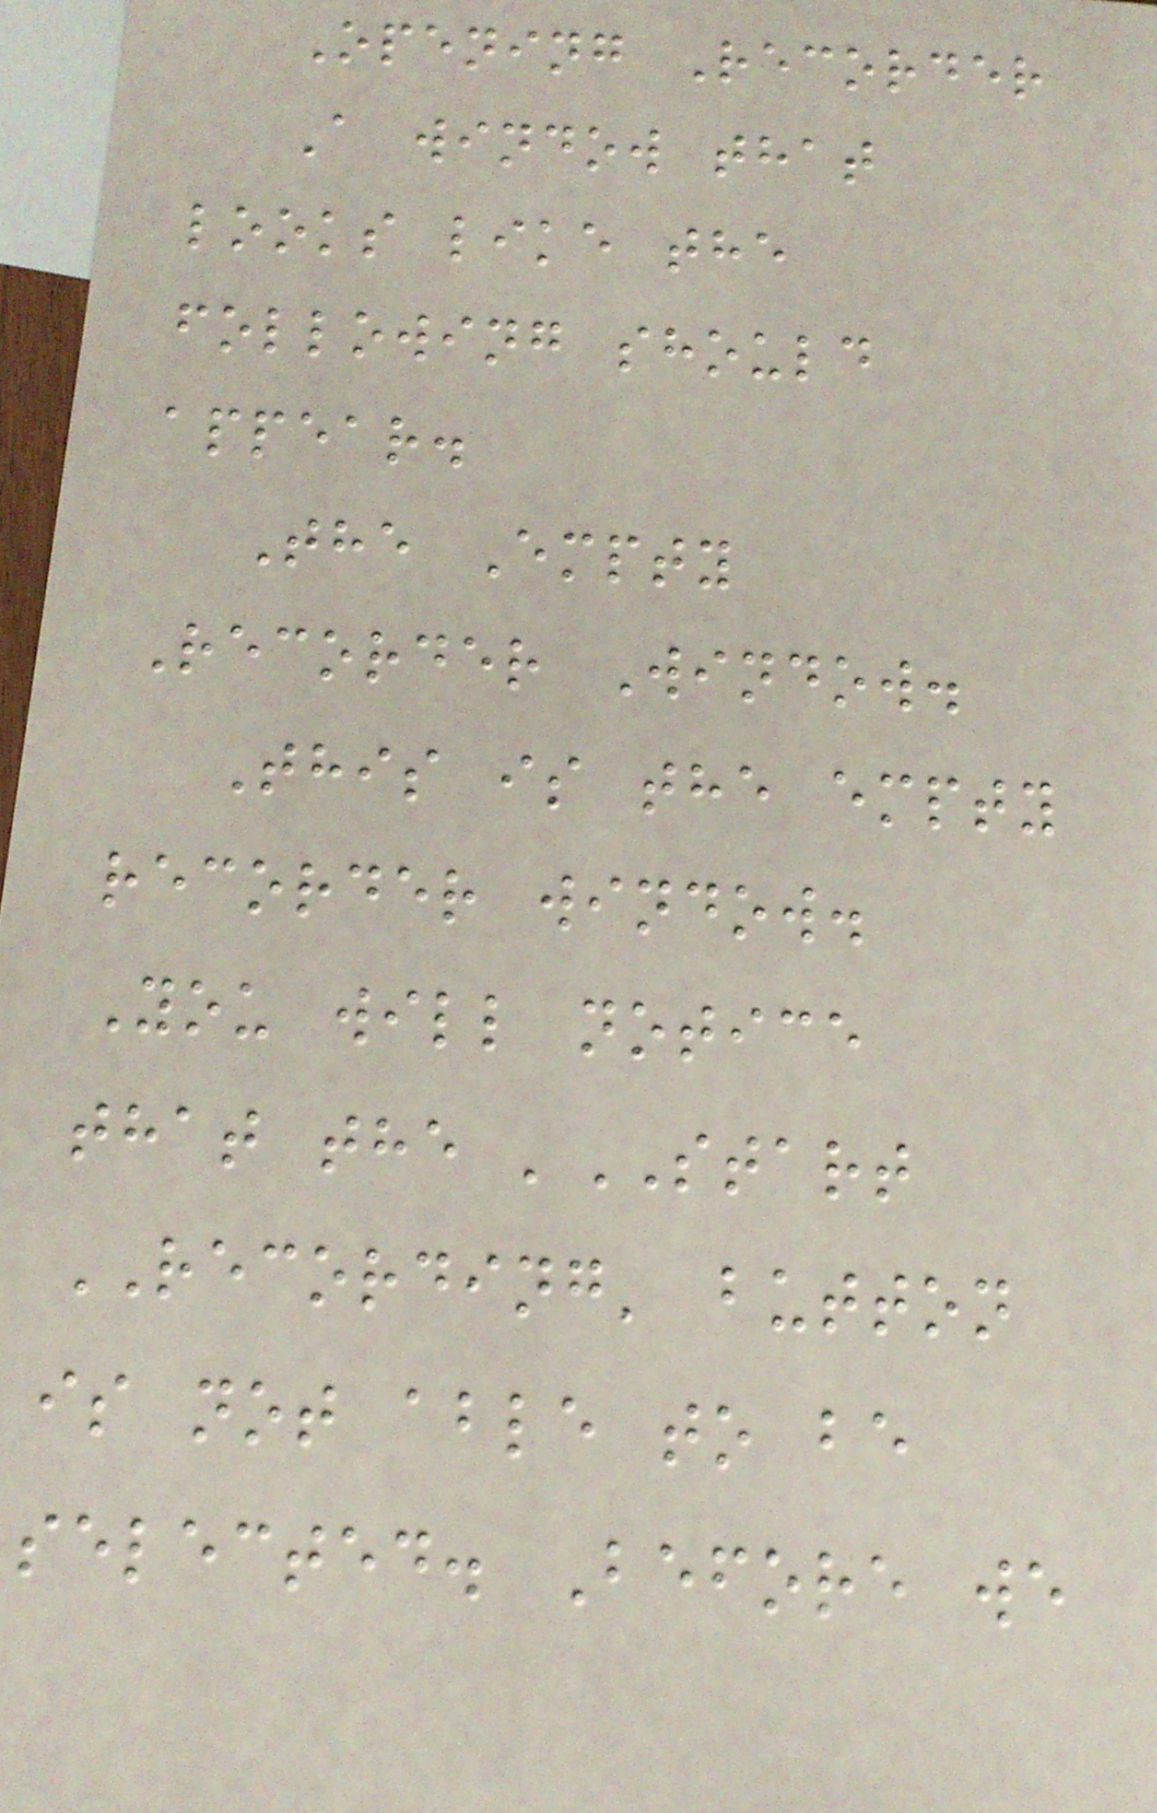Opening Recorder
A window that
looks like the
following should
appear.
The Empty
Recorder Window.
This is the empty
recorder window.
You will notice
that the 'START
RECORDING' button
is not able to be
selected. Before we
